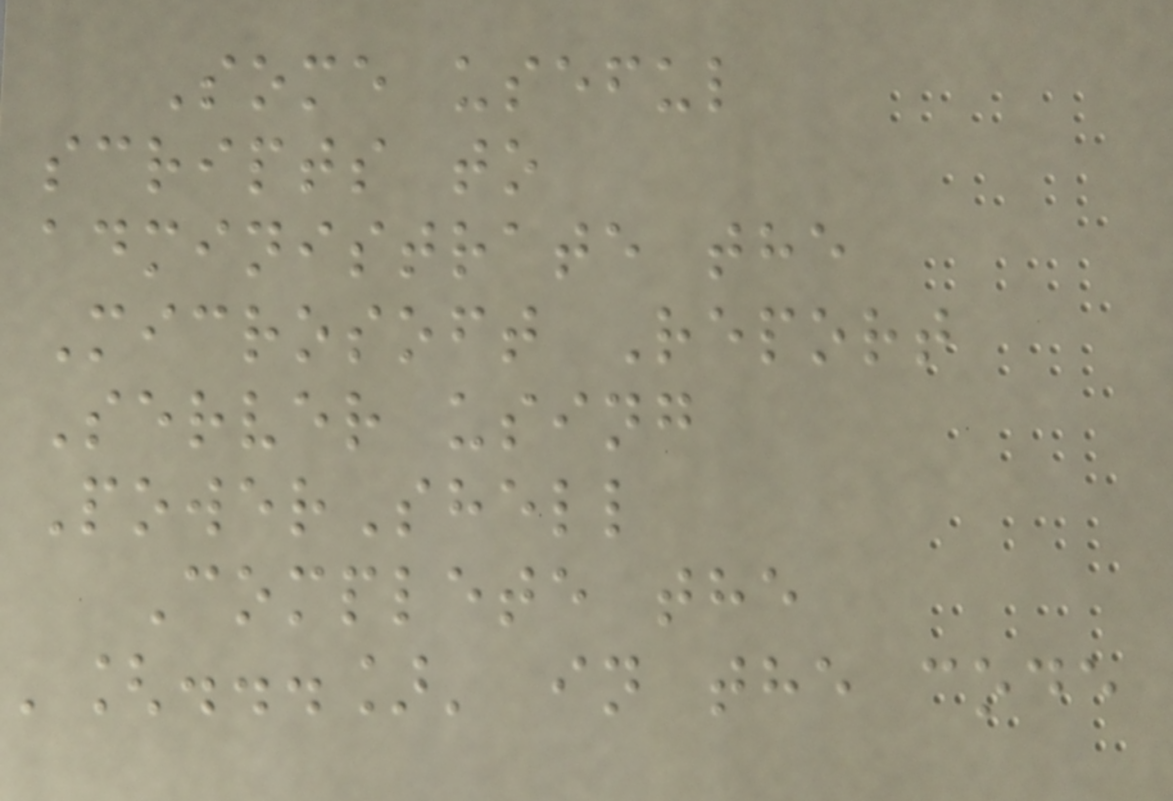Some useful
scripts to
administrate the
Microsoft Report
Server using
PowerShell
Complete the
'[...]' in the code
